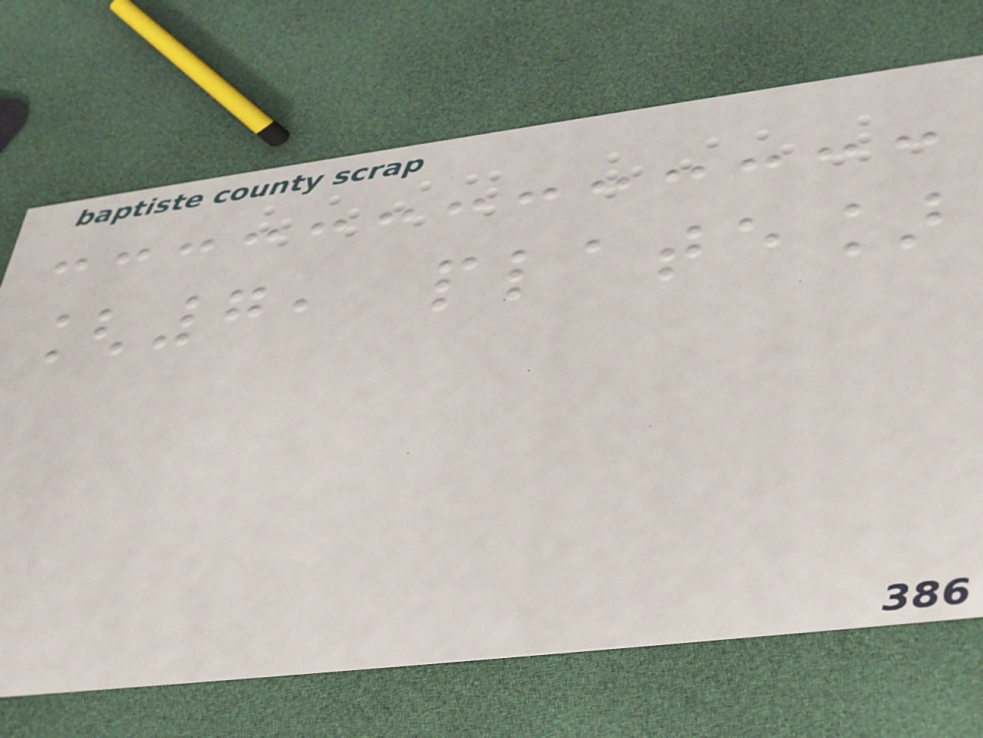[7, plate]
